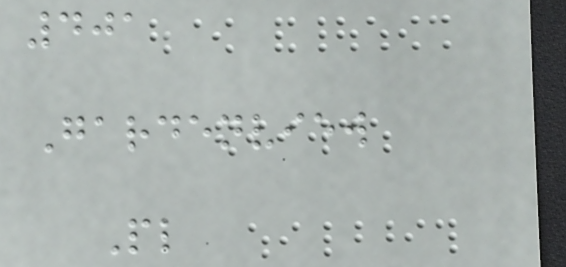401
Gardenview
Pl
